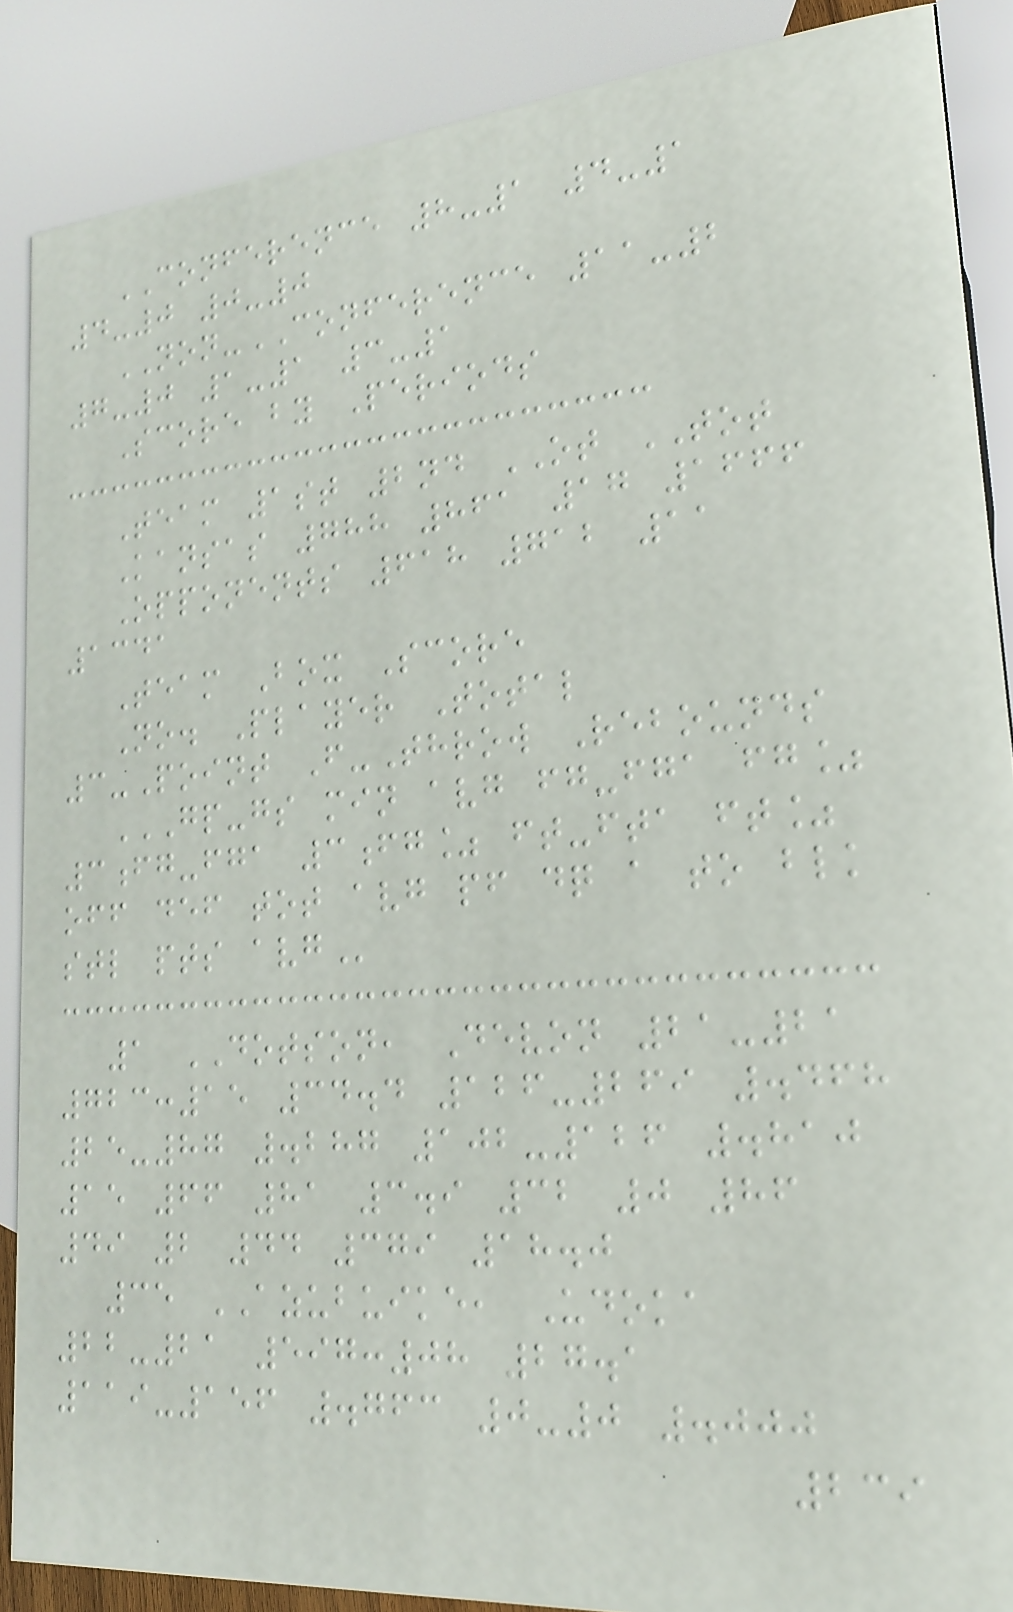CONFERENCE 8-1 4-1
4-0 0-0
NON-CONFERENCE 11-2
7-0 1-1 3-1
Score by Periods
Team 1st 2nd OT TOT
Kansas 788 861 17 1666
Opponents 618 712 11
1341
Team Box Score
No. Player Total
3-Point F-Throw Rebounds
GP-GS MIN AVG FG-FGA FG%
3FG-FGA 3FG% FT-FTA FT%
OFF DEF TOT AVG PF DQ A TO BLK
STL PTS AVG
1 DOTSON, Devon 21-21
723:15 34.4 126-269 .468
25-87 .287 102-126 .810
15 66 81 3.9 32 0 86
49 2 44 379 18.0
35 AZUBUIKE, Udoka
22-21 597:08 27.1
119-156 .763 0-0 .000
239
